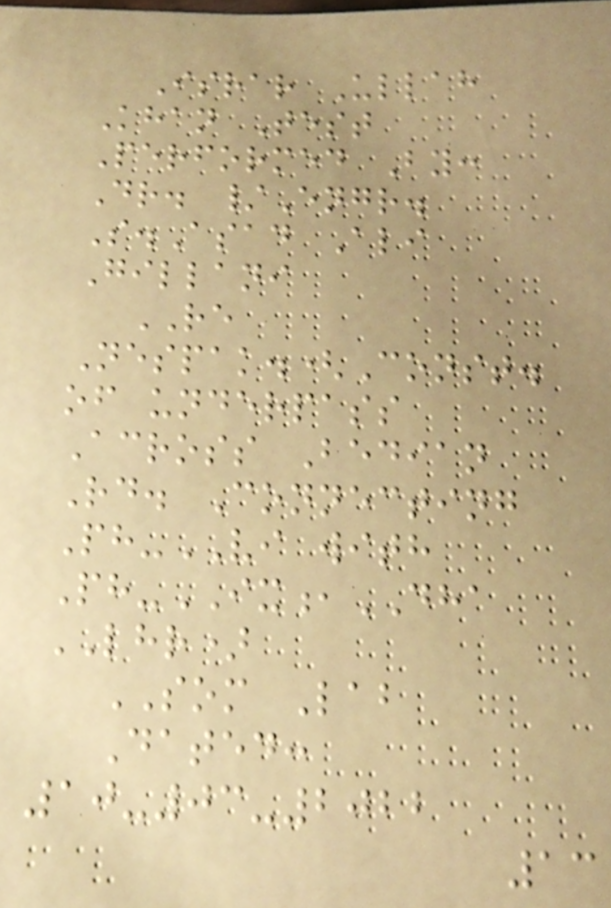Israr Ullah
Khan Test
Performed By:
Dr. /Engr.
S.Asad Ali
Gillani
RE
Nespak.(Const.
of underpass
Across Bedian
Rd. Connecting
Ph-VI with
Ph-IX,DHA
LHR)
SOM Lab
Dated:
10-03-2022
13
